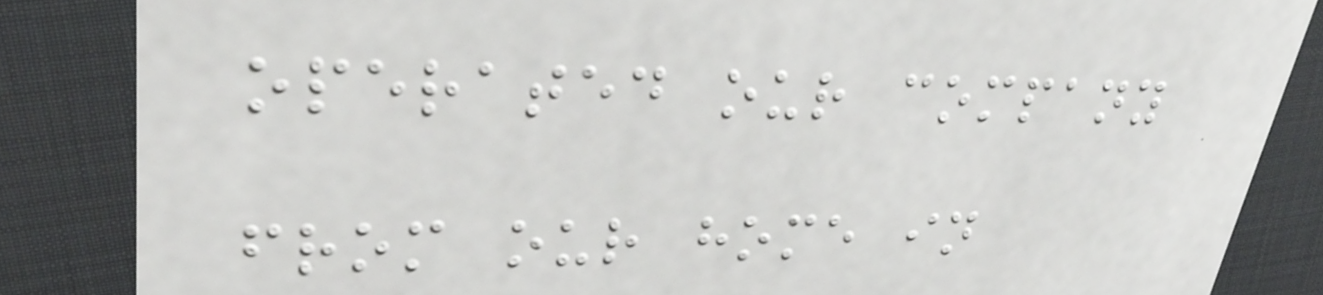operated our company
from our home in
